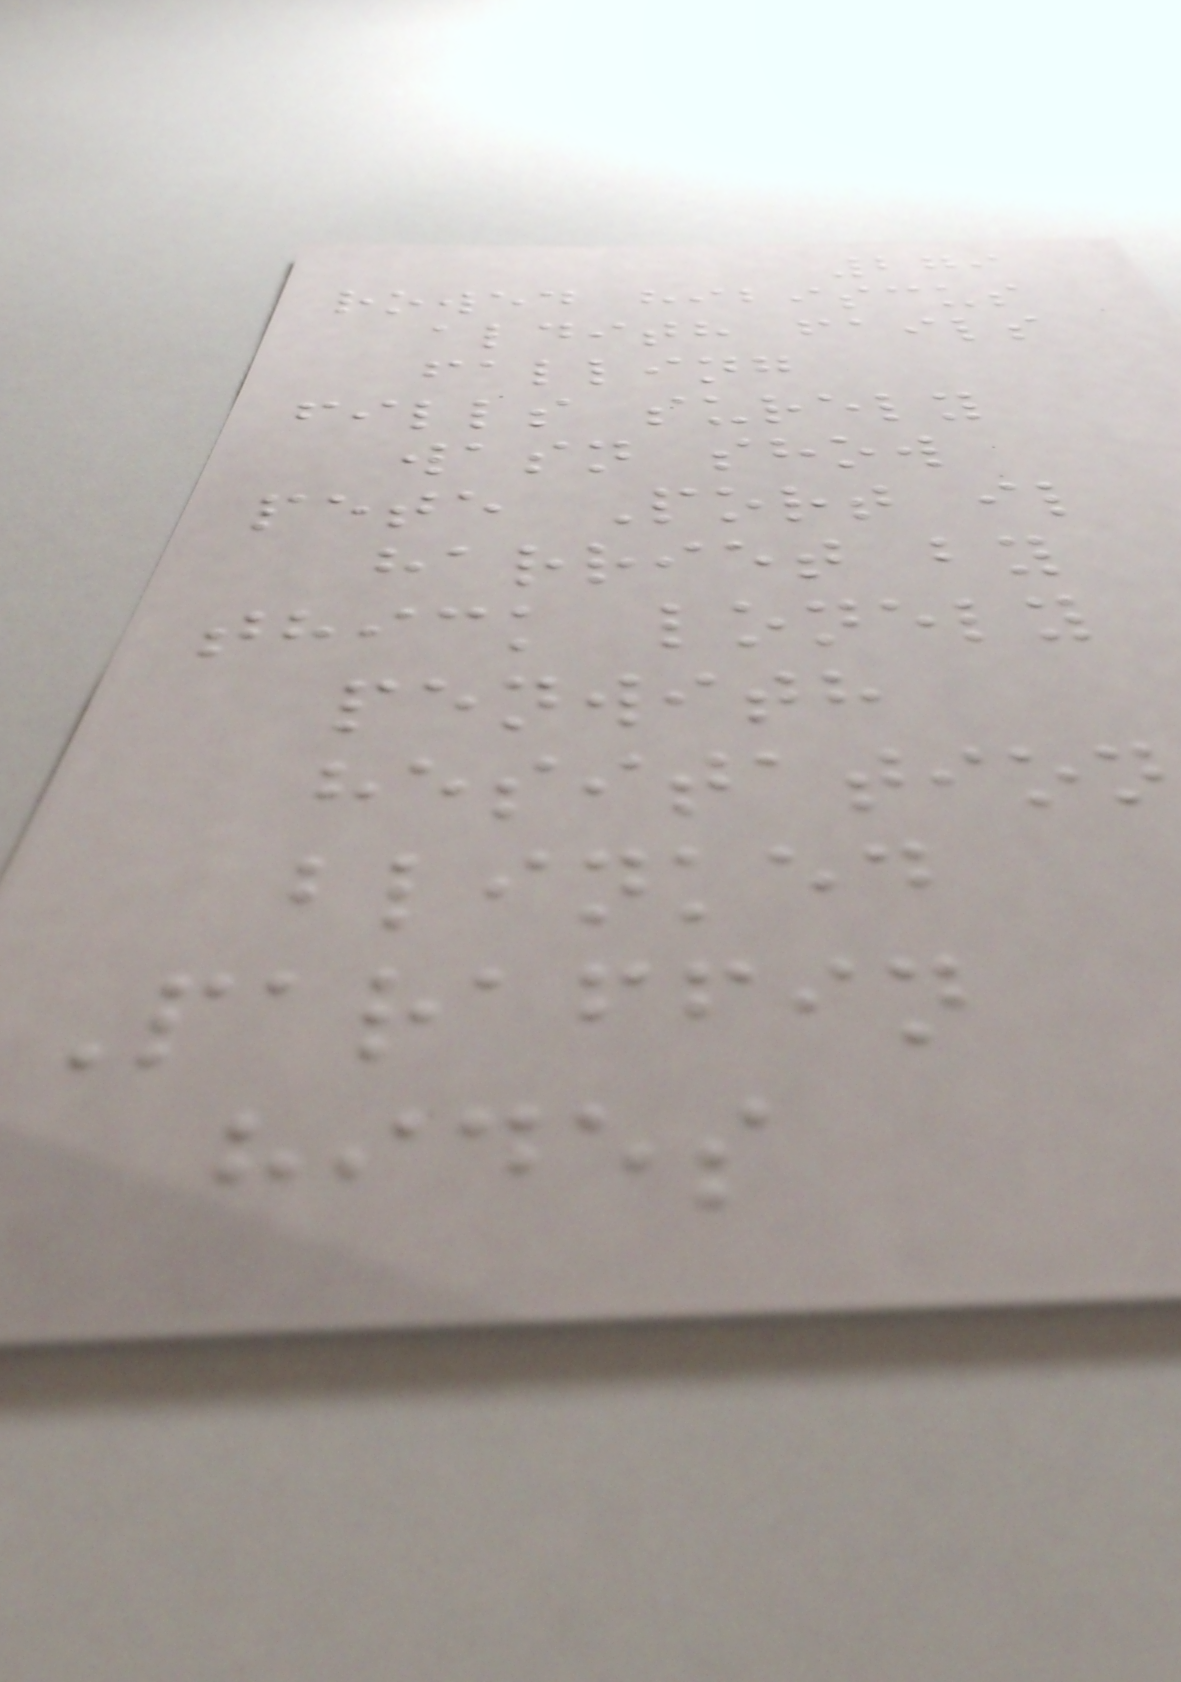279
rowed hibiscus
aldith fails
falling
fills surely
wasn show
pete Port il
harriet by
thick lonely
penwith
hesitation
blinked
Paraffin
hides
